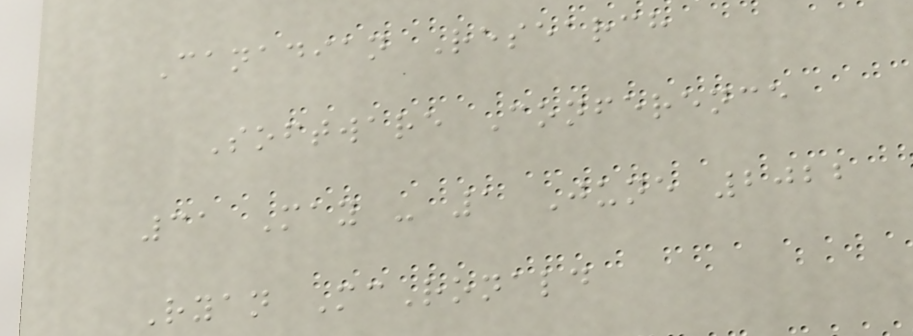Canadian Research
Software Conference
31 May - 1 June 2022
Ryan McRonald
